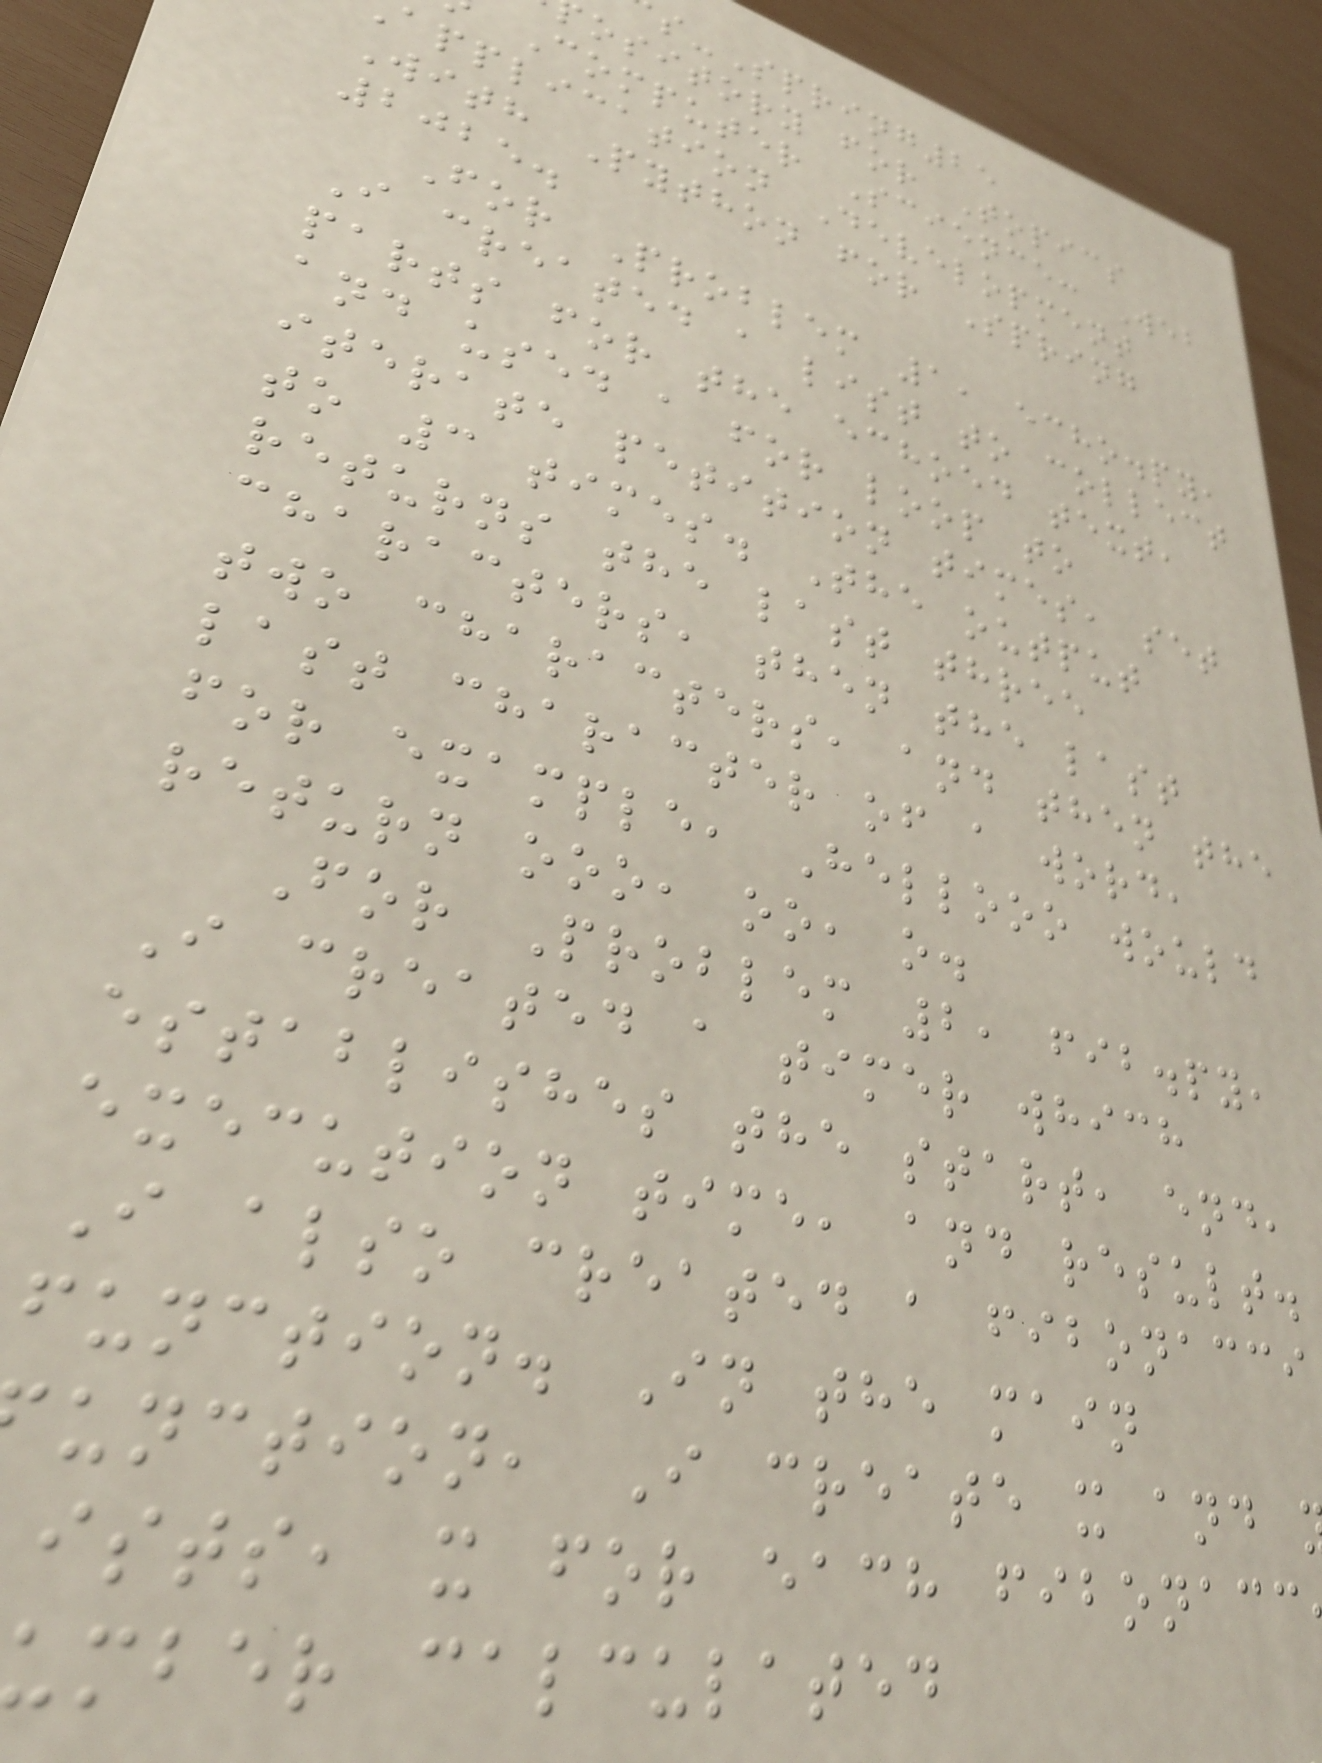s-Spring25
ository for Topics
Computer Science: Web
application Development
With Python for Spring
2025.
For Problem 1, echo.py,
I created a list to collect
parts for the echoed text,
and used a for loop to
iterate petition times, set
to 3 times. The output
returns the last three
characters, then the last
two characters, and then the
last character of a word,
for example, Hellooo would
return ooo, oo, o.
For Problem 2, fib.py,
I created a timer which
establishes the start, end,
execution time, and result.
I also created a fibonacci
function. In the main
unction, I create x and
ists, x for each fibonacc
mber calculated
